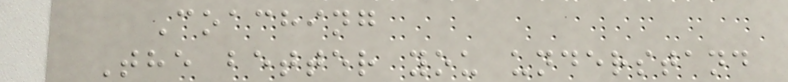Coaching
The better you understand
